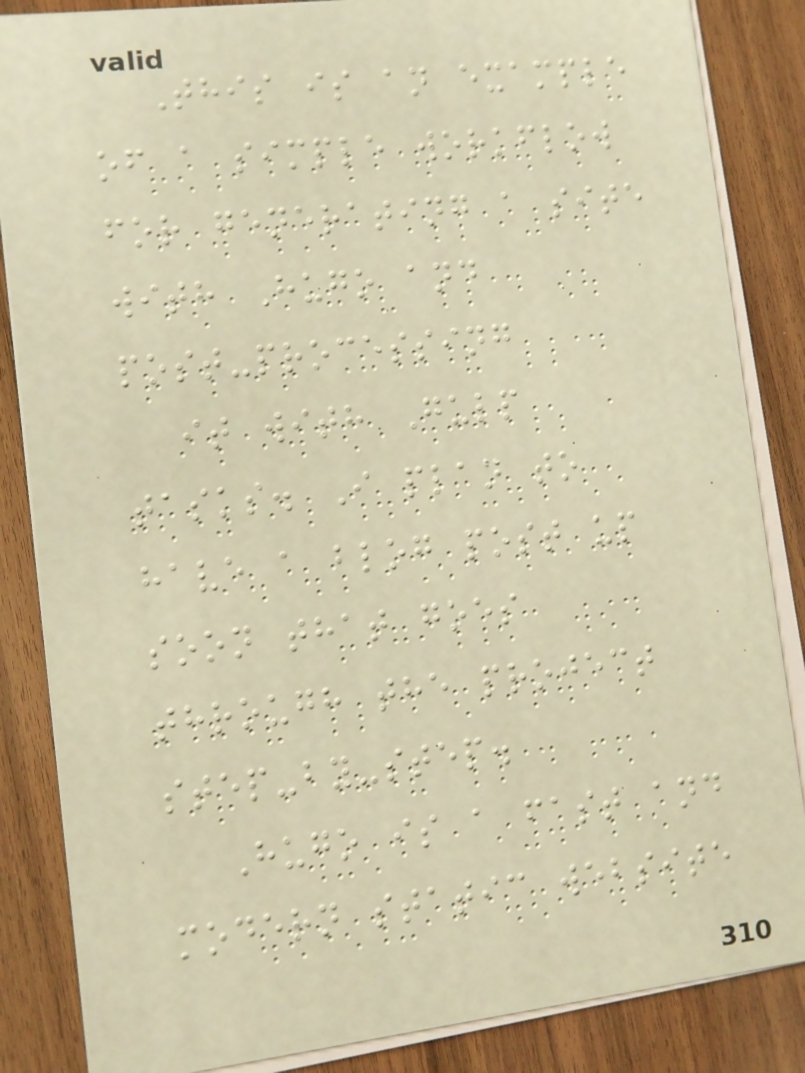This is an example
of a simple workflow
for generating a site
with Hugo and
post-processing
it with Gulp
tasks. I plan to
have a blog post up
soon that goes
through the project
step-by-step.
Hugo is a fast and
modern static website
